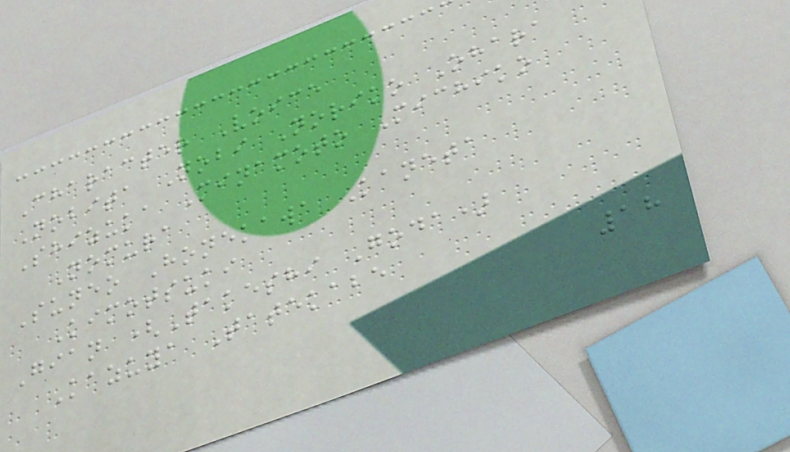Character Voice
Nobita Nobi Noriko Ohara
Shizuka Minamoto Michiko
Nomura
Suneo Honekawa Kaneta
Kimotsuki
Gian (Takeshi Goda)
Kazuya Tatekabe
18
